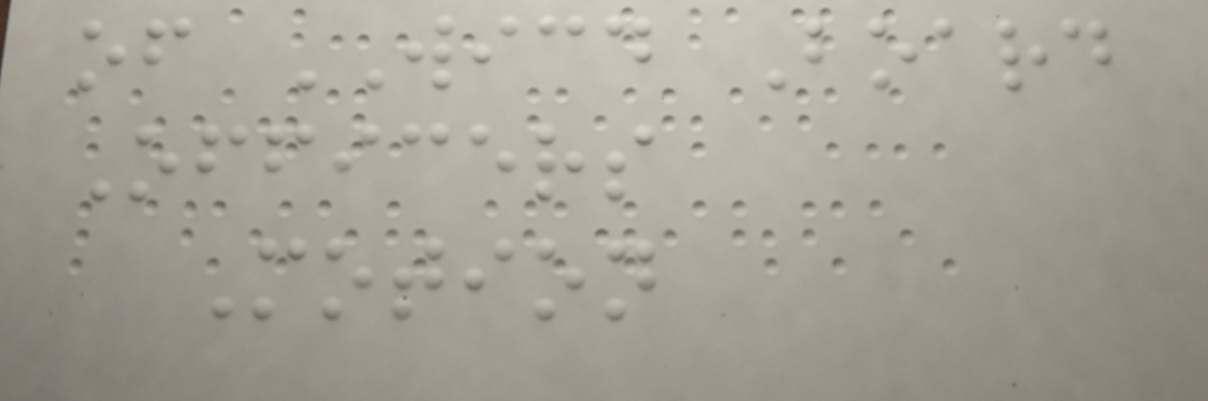of WICD Board
Officers
Motion
